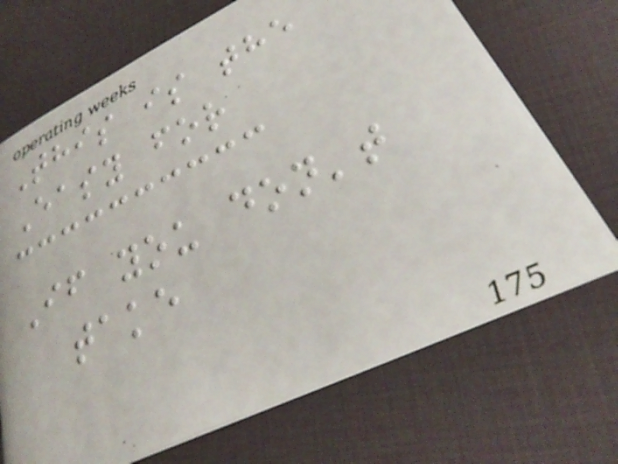This is the
Easy for
If you don't
take
